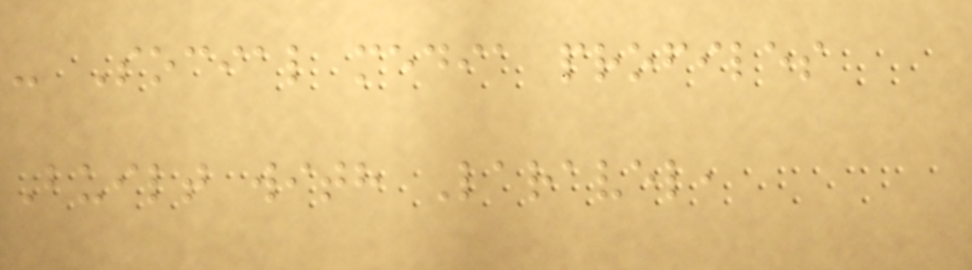- Social media profiles
Built with Laravel,
